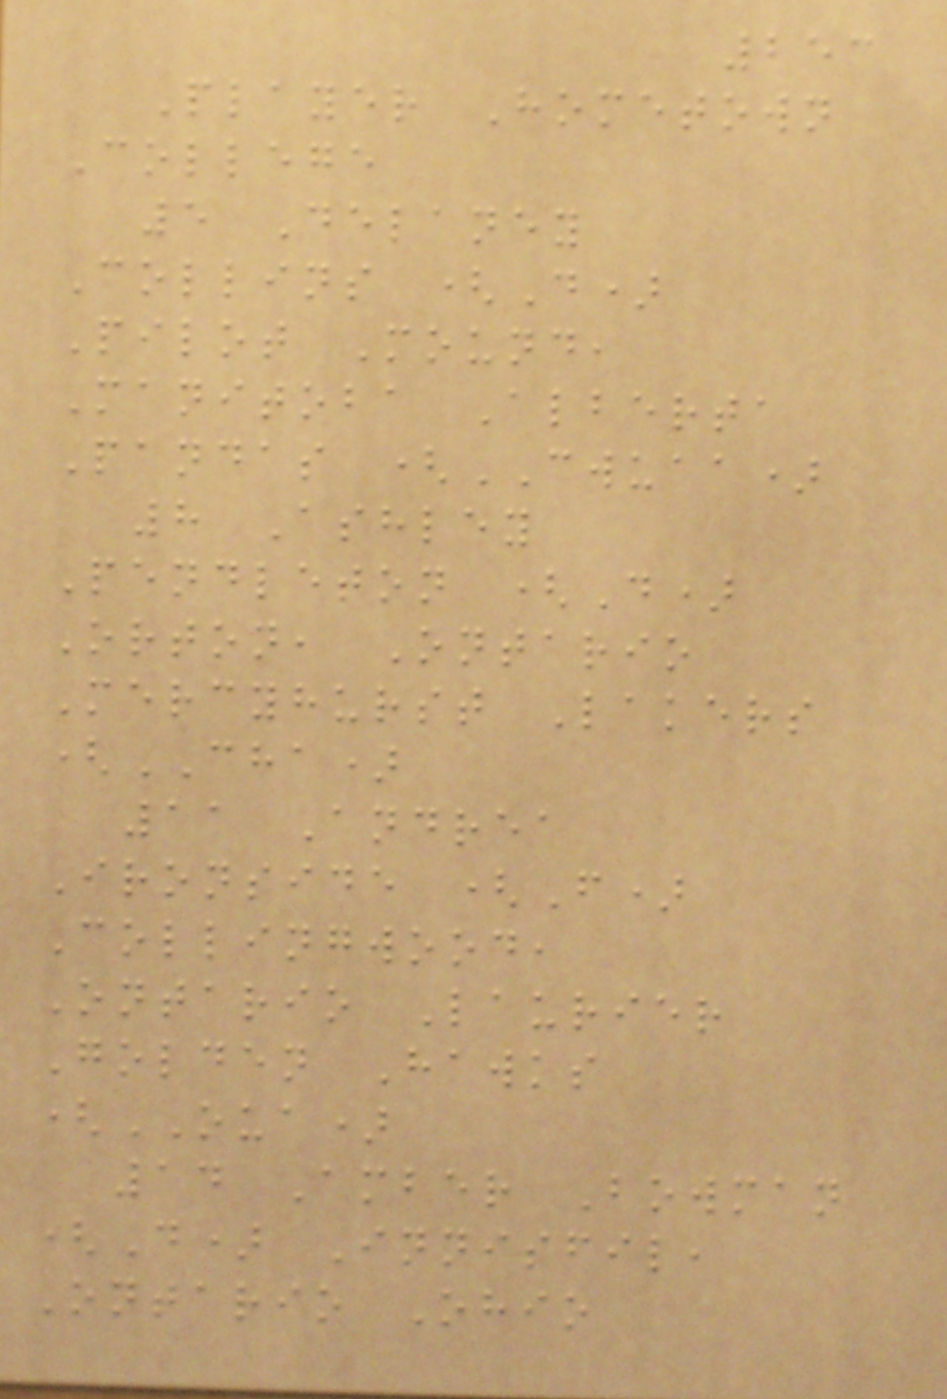253
Player Hometown
College
5 Delaney
Collins (D)
Pilot Mound,
Manitoba Alberta
Pandas (CWUAA)
8 Ashley
Pendleton (D)
Orton, Ontario
Mercyhurst Lakers
(CHA)
11 Andrea
Ironside (F)
Collingwood,
Ontario Laurier
Golden Hawks
(OUA)
14 Amber Bowman
(D) Innisfil,
Ontario Ohio
